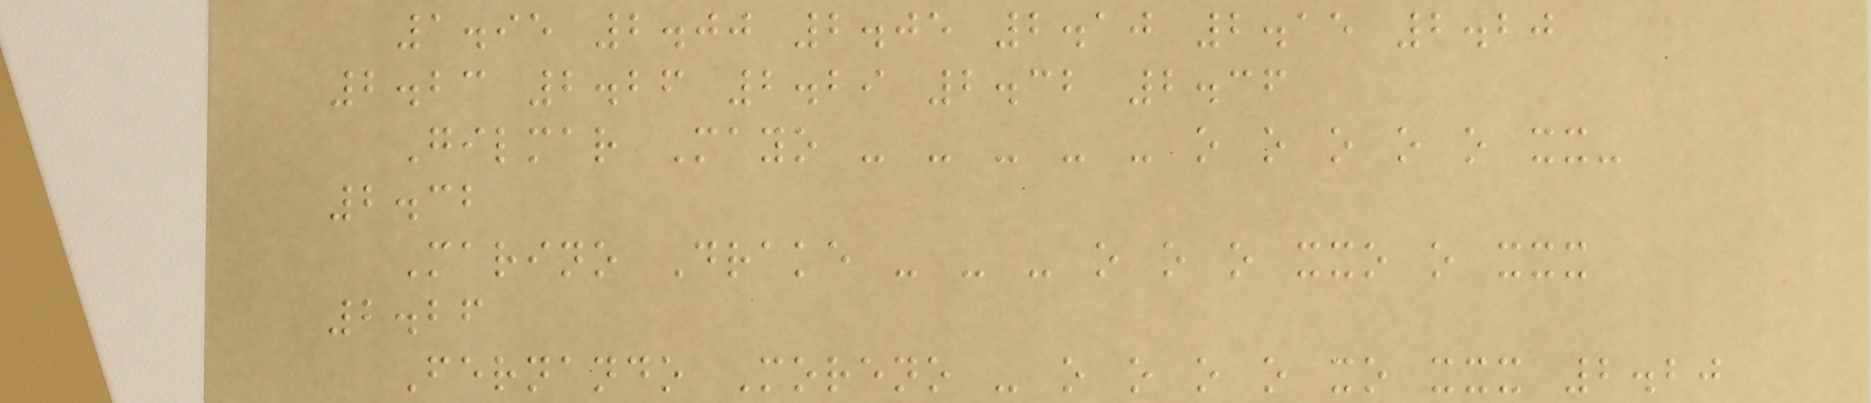1.95 2.00 2.05 2.10 2.15 2.20
2.23 2.26 2.29 2.32 2.36
Gilmar Mayo - - - - - o o o o o xx-
2.32
Marino Drake - - - o o o xxo o xxx
2.26
Fernando Moreno - o o o o xo xxx 2.20
